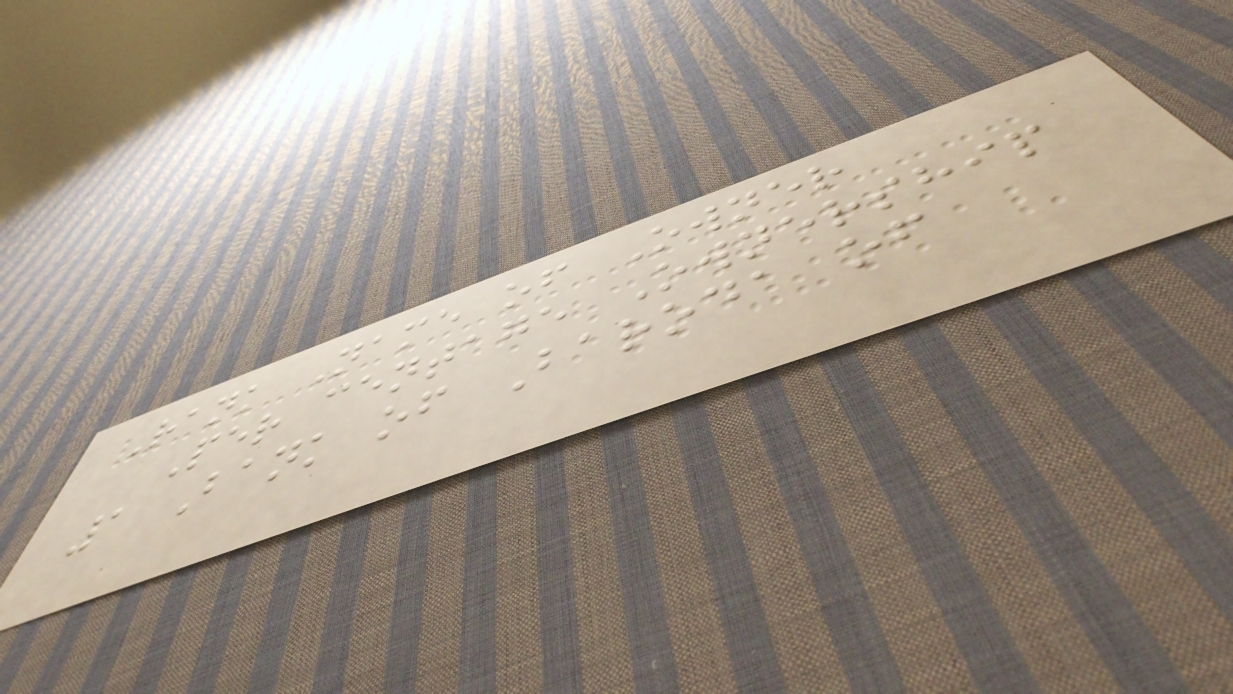Rank Name of Owner
Per centage Ownership
1 Bank of Baroda of
